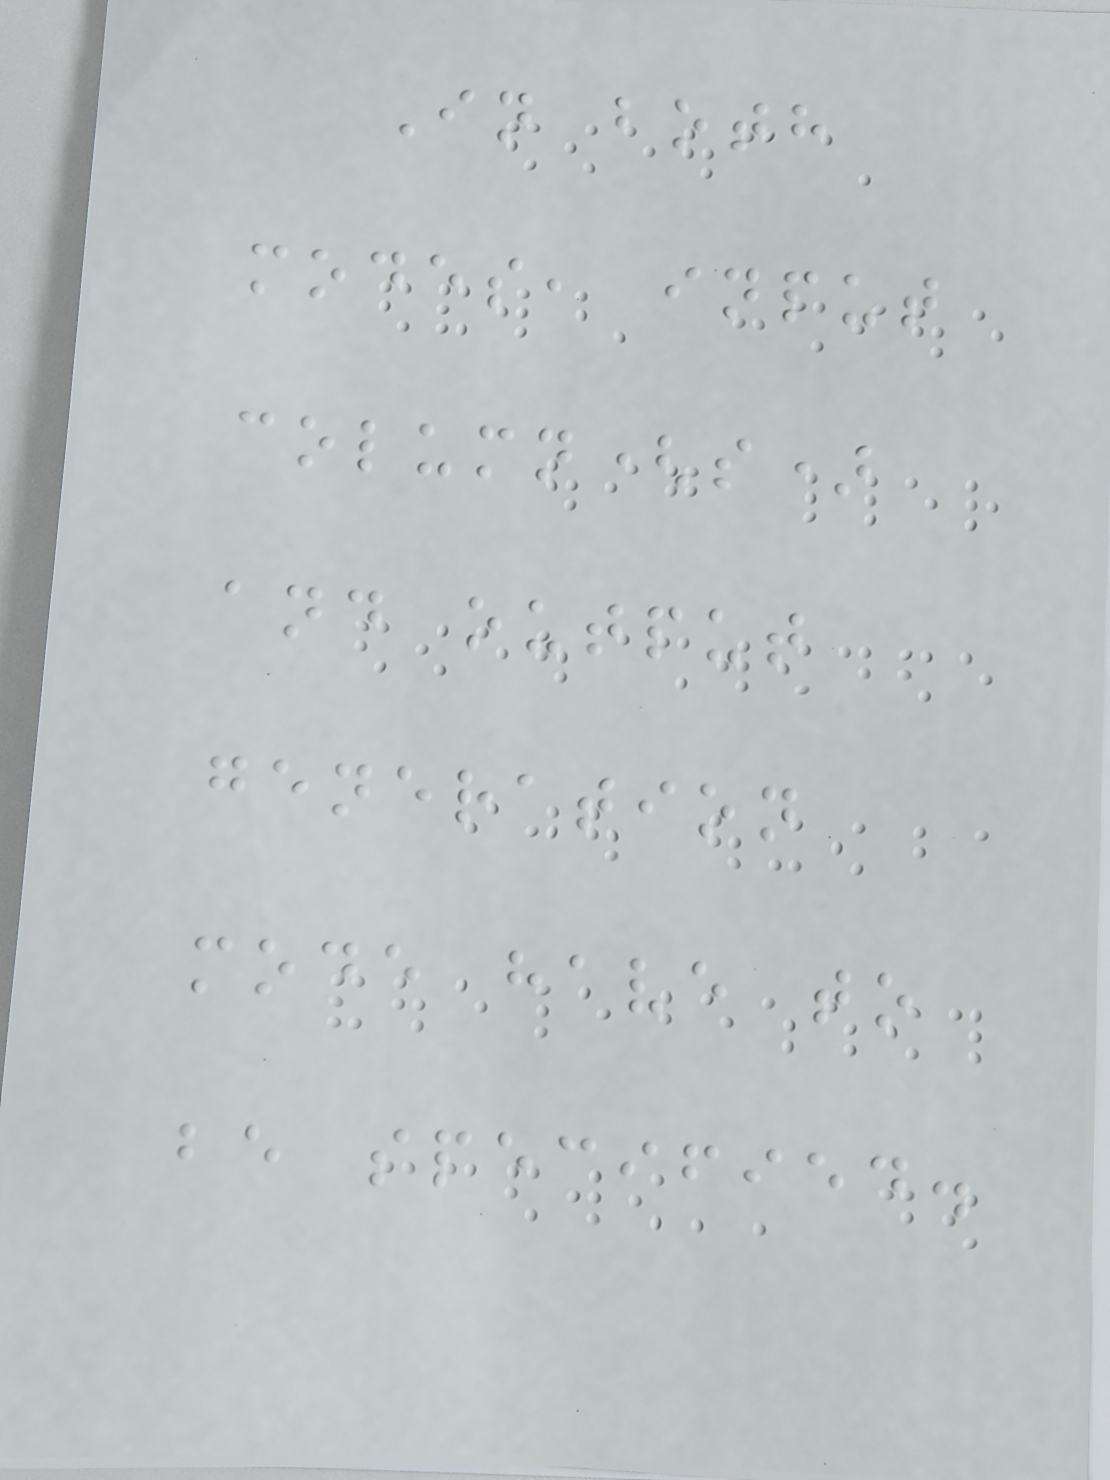In both
modes, input
column(s)
and output
generation
mode have to
be specified.
